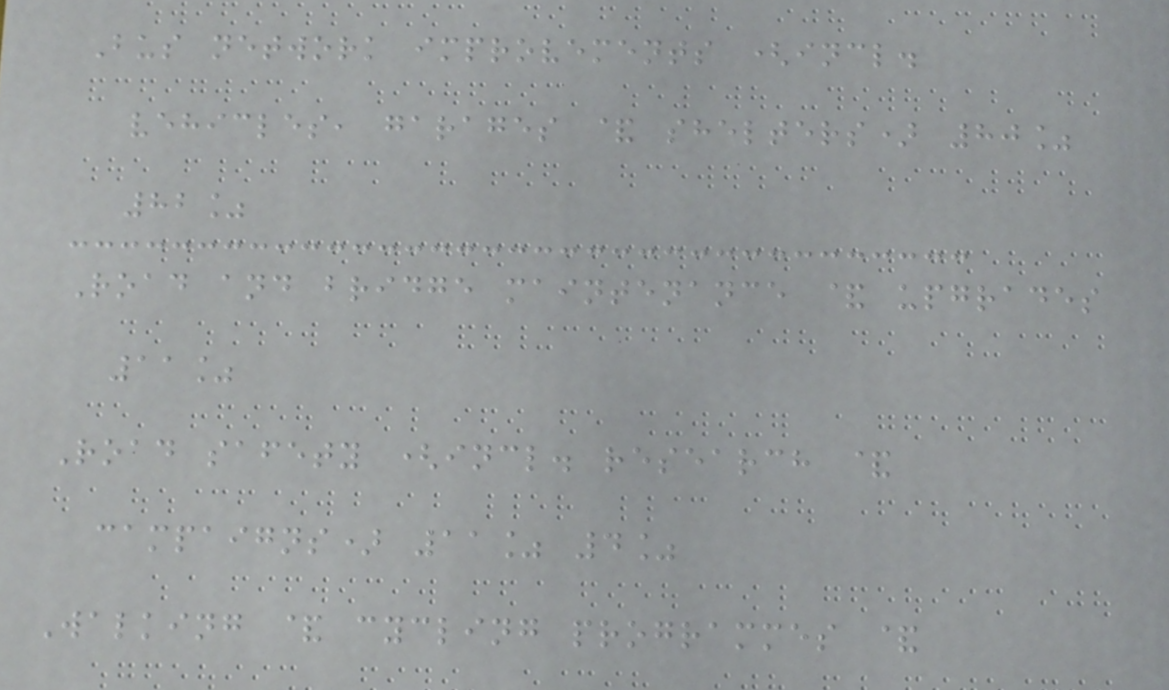Bus network improvements (incl.
vehicles, garages & shelters) 80%
82%
Road and bridge maintenance & upgrades
11%
Road safety (incl. research &
campaigns) 11% 4%
Walking & cycling programmes &
